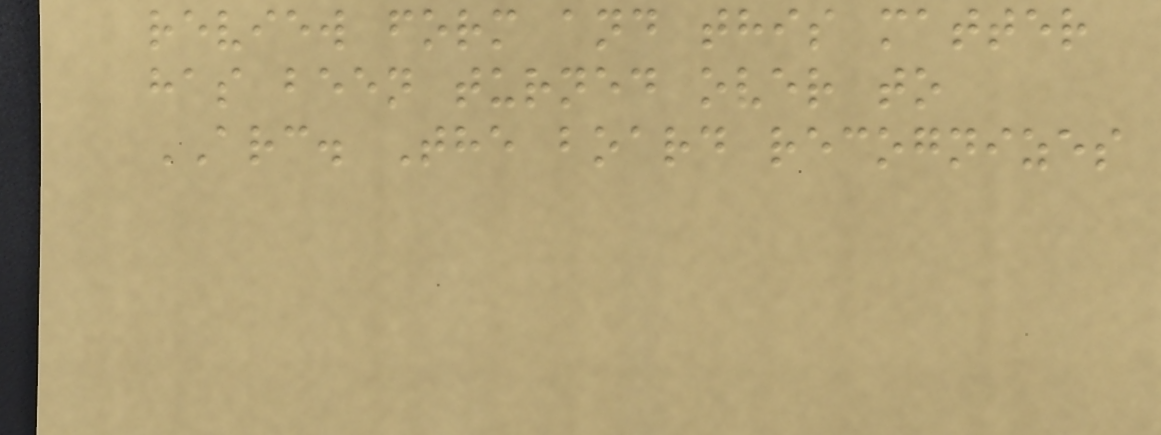review form and this matter
has been turned over to
ARC. The board recognizes
